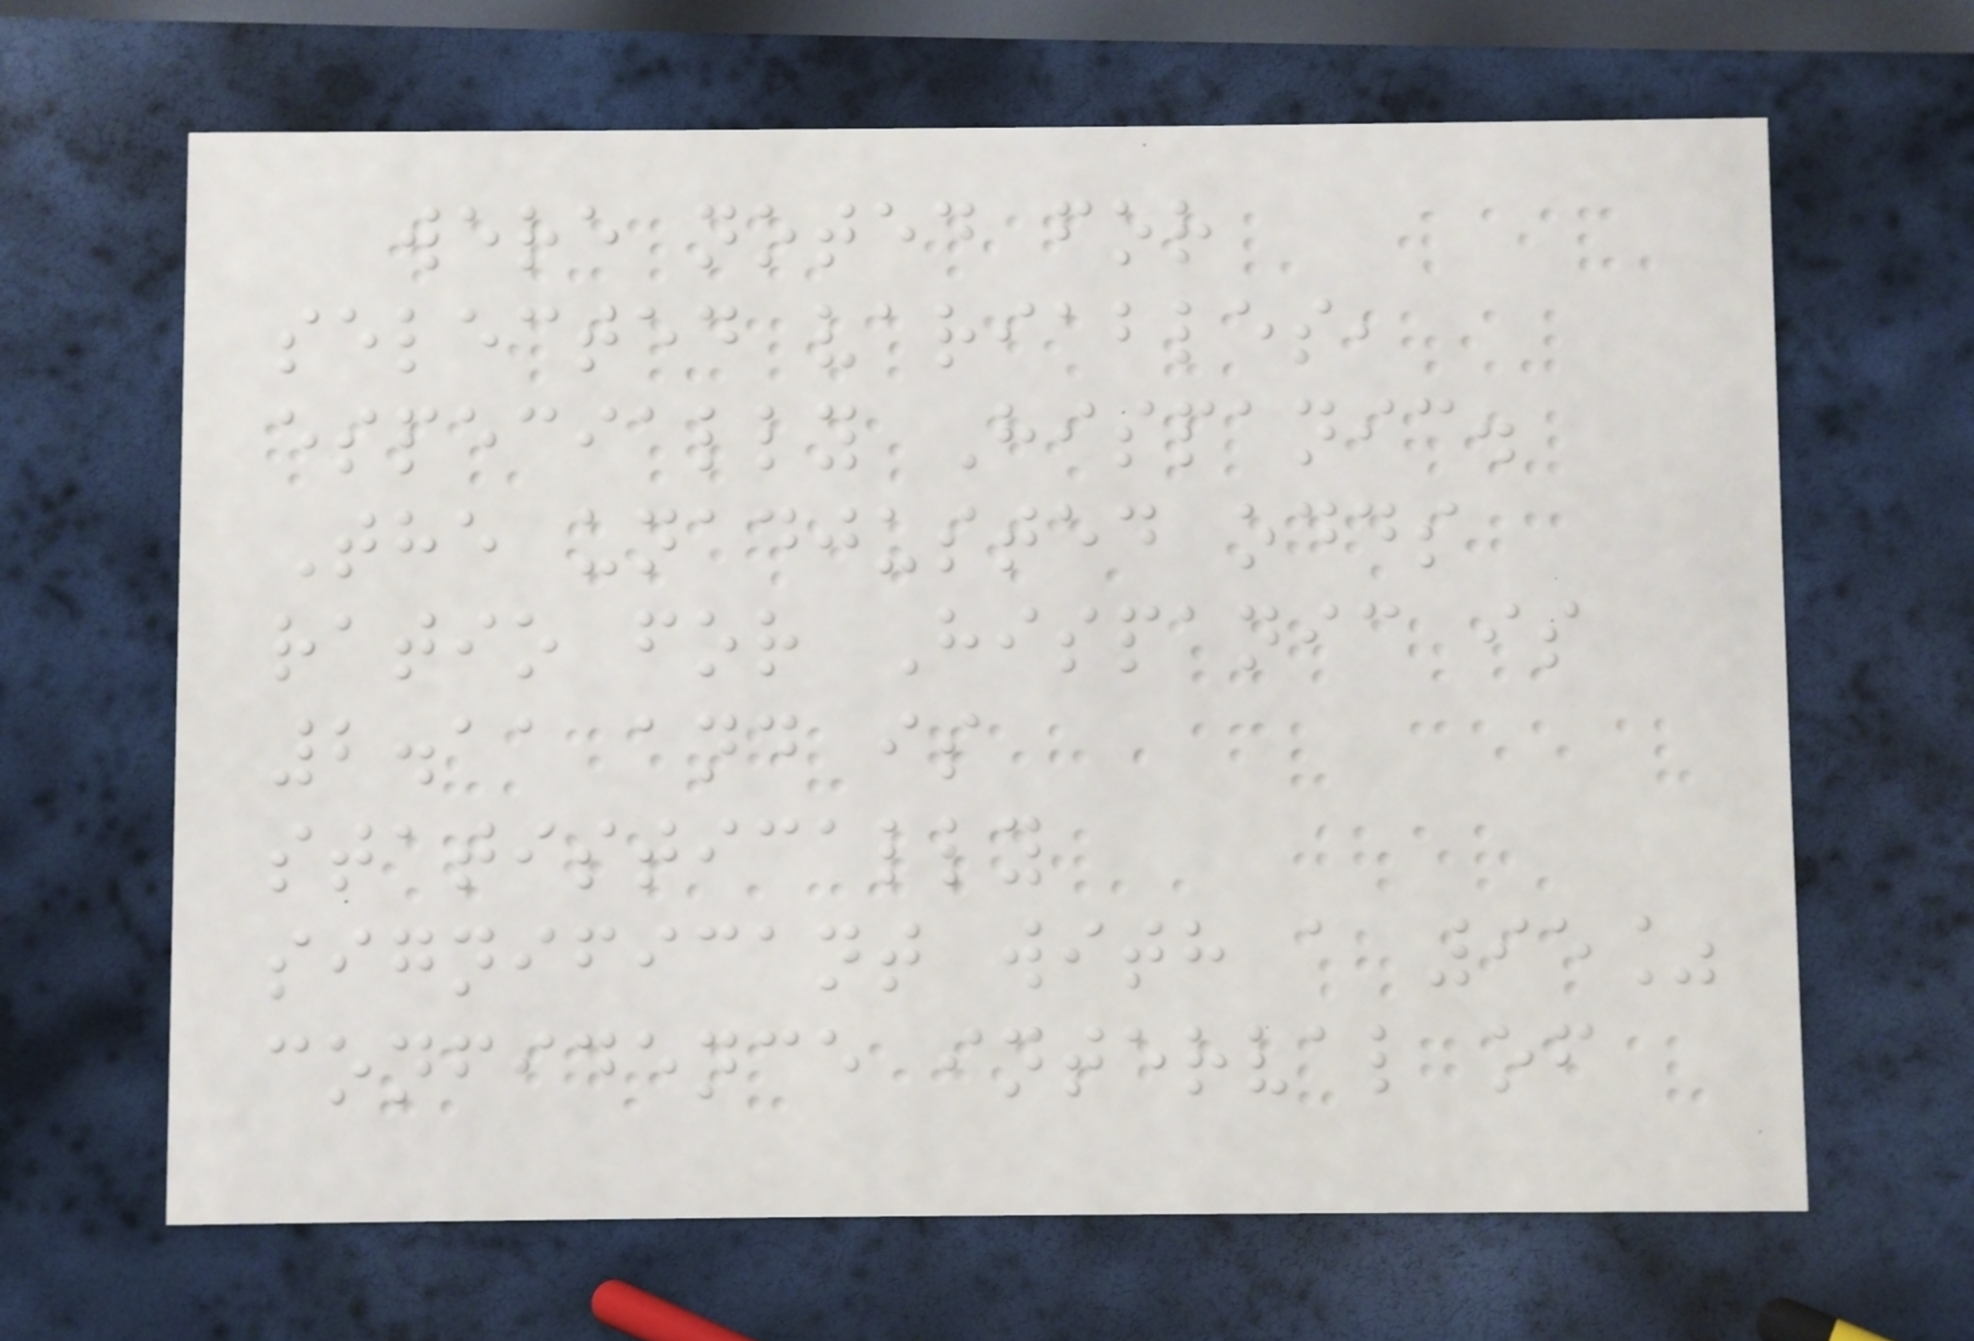were noted for
selected variables,
especially Hispanic.
The unadjusted odds
ratio for Hispanic is
2.11 and is
statistically
significant with a 95%
confidence interval of
